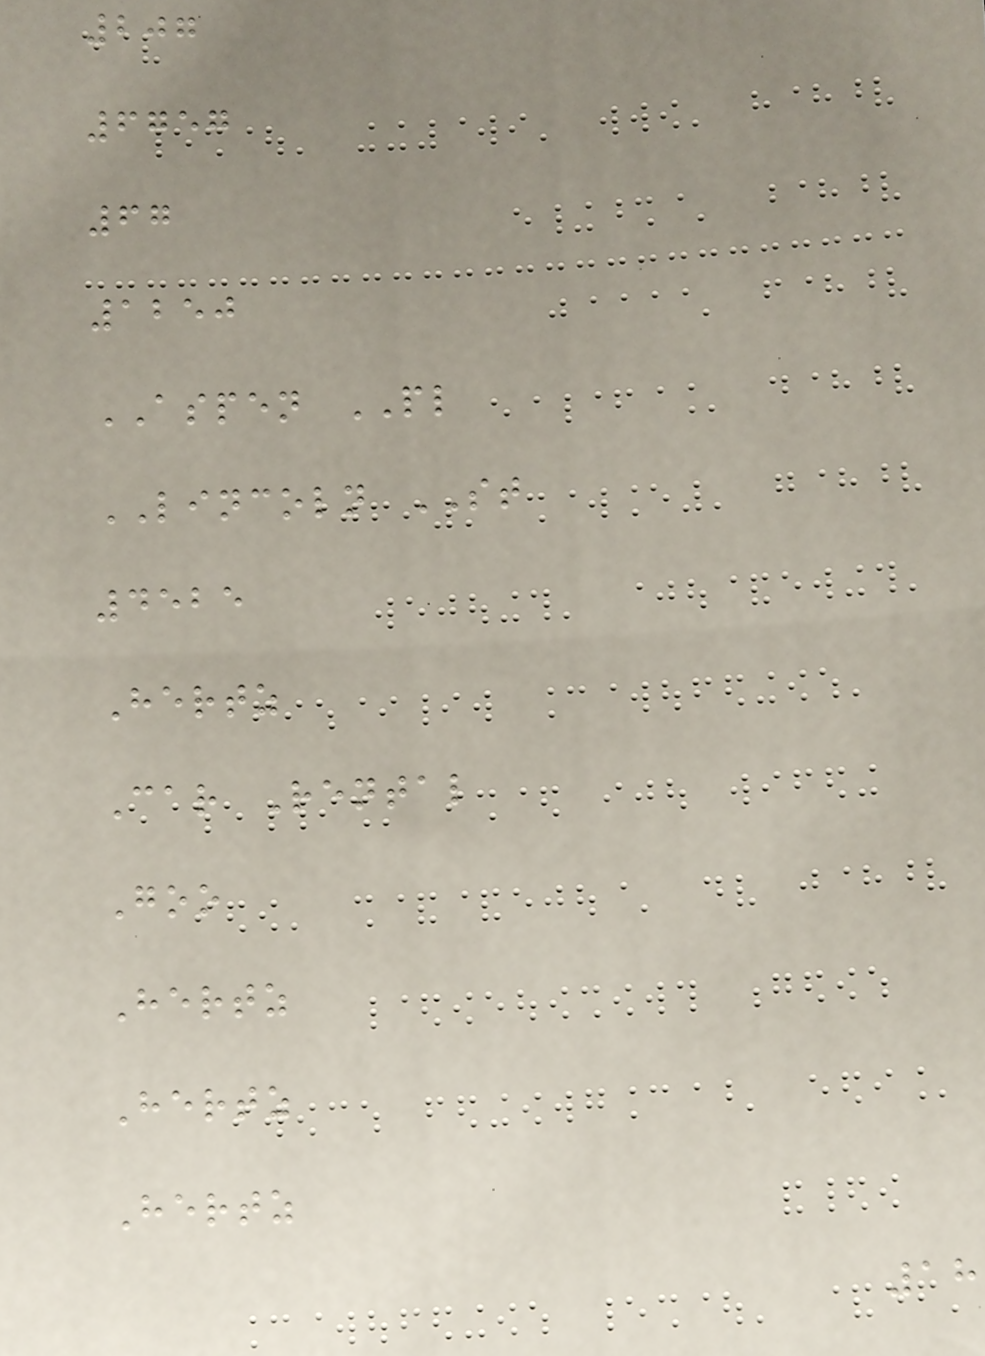207
6757
67
1250
ASPEN PL
LINCOLN ST
4525
Hertz
Car Rental
Goo
Hertz
Hertz
Hertz
18
